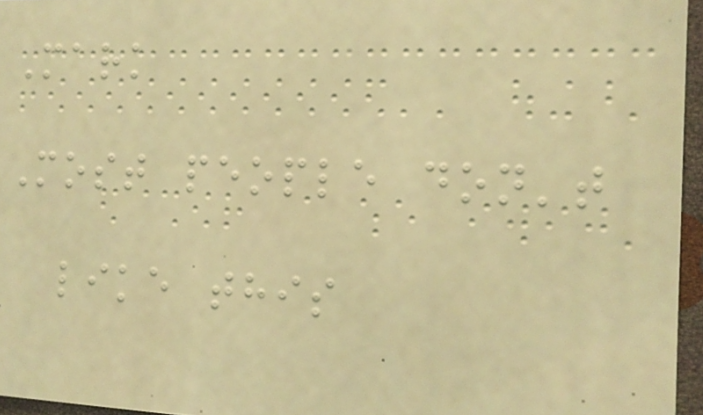Mark
Most people don't
like this
